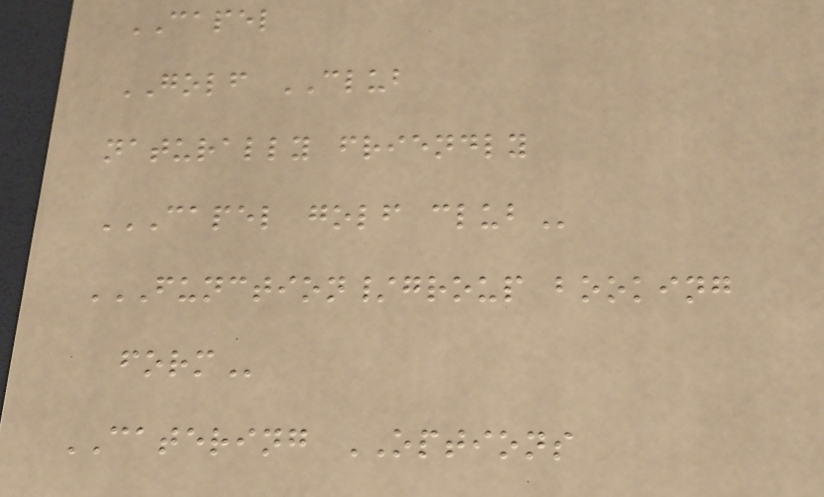CAPEL
GOLF CLUB
naturally friendly
CAPEL GOLF CLUB
FUNCTION/GROUP BOOKING
FORM
CATERING OPTIONS
